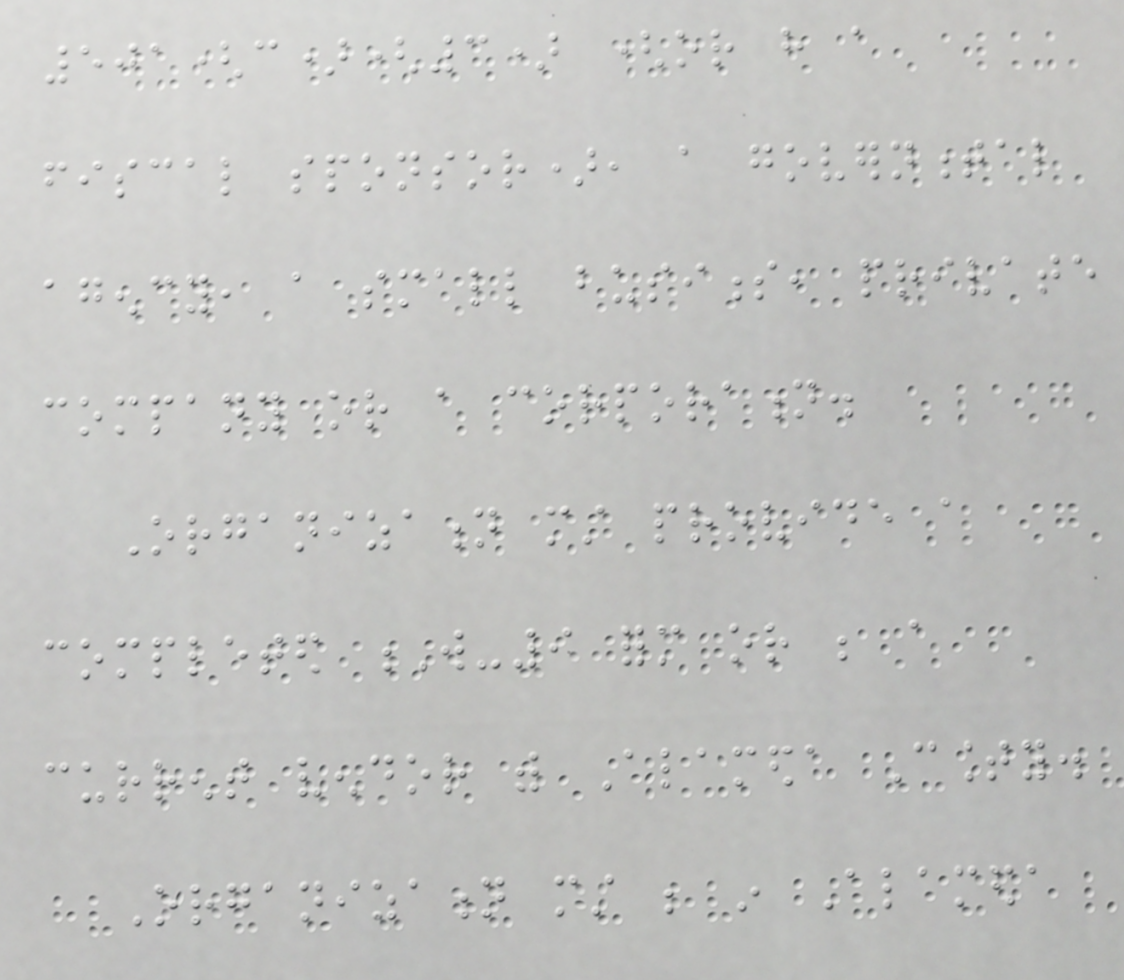501(c)(3) (or have a
fiscal sponsor), a governmental
agency, a small business, private
company or a corporation.
Organization must provide a
completed W-9 form or be a
current vendor with Alameda County.
Organization must be in Alameda
